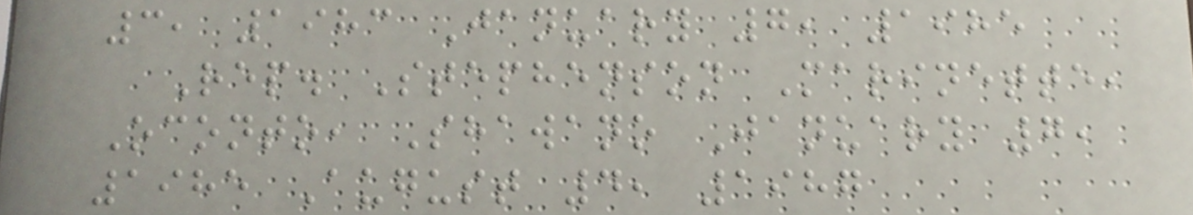3, 1983 January 7, 1985
Rep. Stephenson Marinette,
Oconto, Shawano January 7,
1985 August 4, 1987
